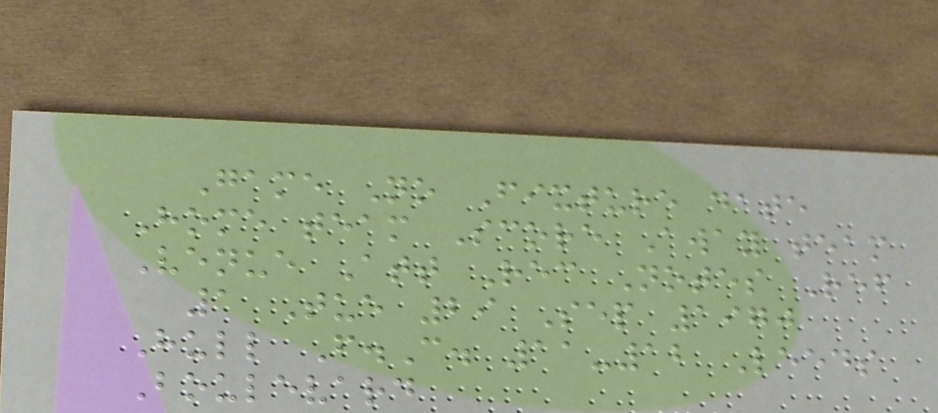Game No Fixture date
Home team Score Away team
Venue Att Rec Notes Ref
1 Tue 29 Sep 1970
Hull F.C. 11-12 Leeds
Boulevard
